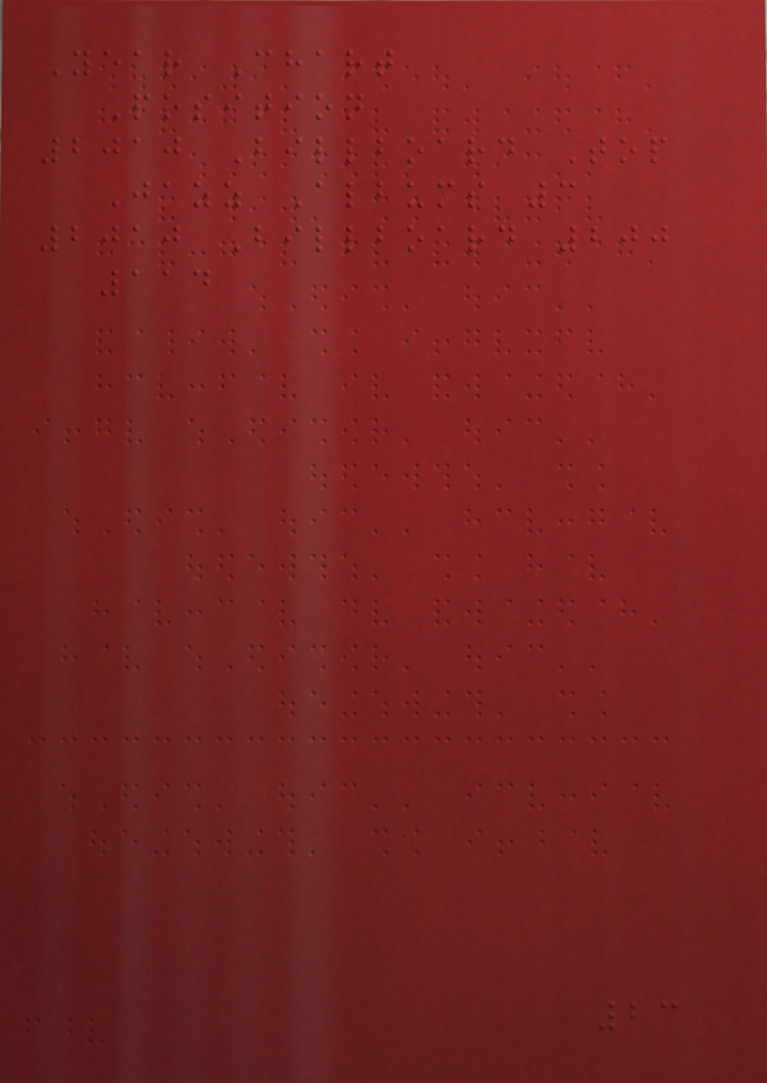Year Chart
Position
2010 Billboard Top
Jazz Albums 3
2010 Billboard 200
114
23
